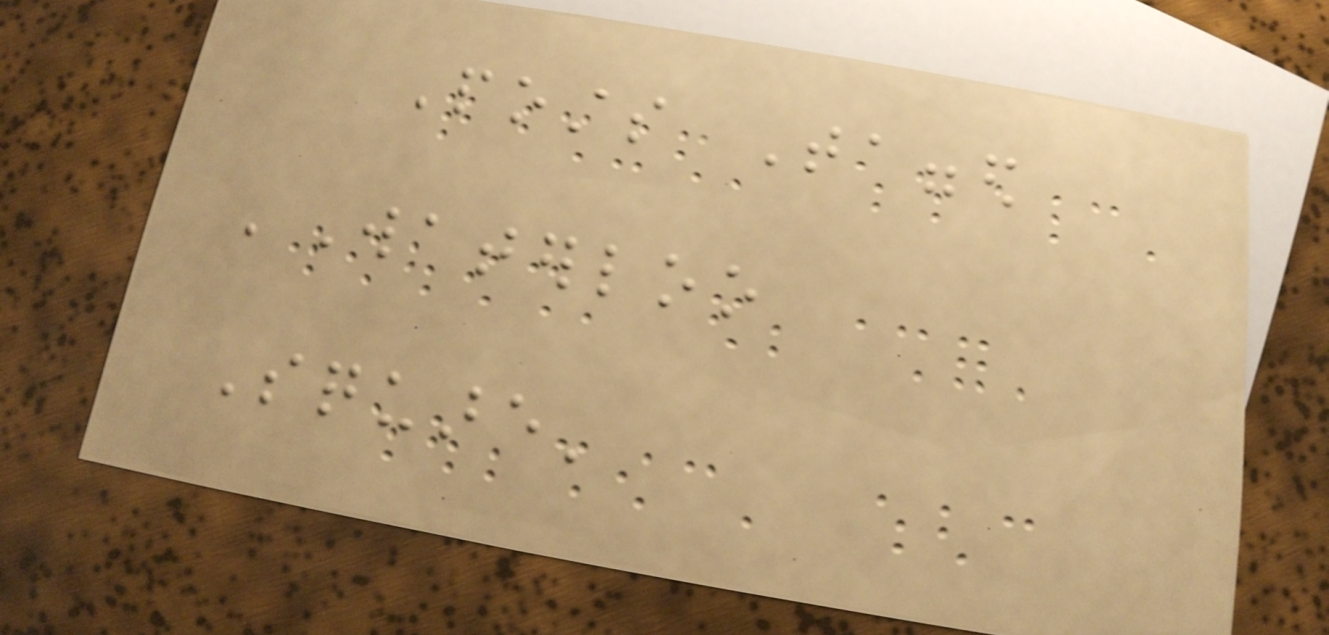Posts Tagged
'Waterloo
Square'
